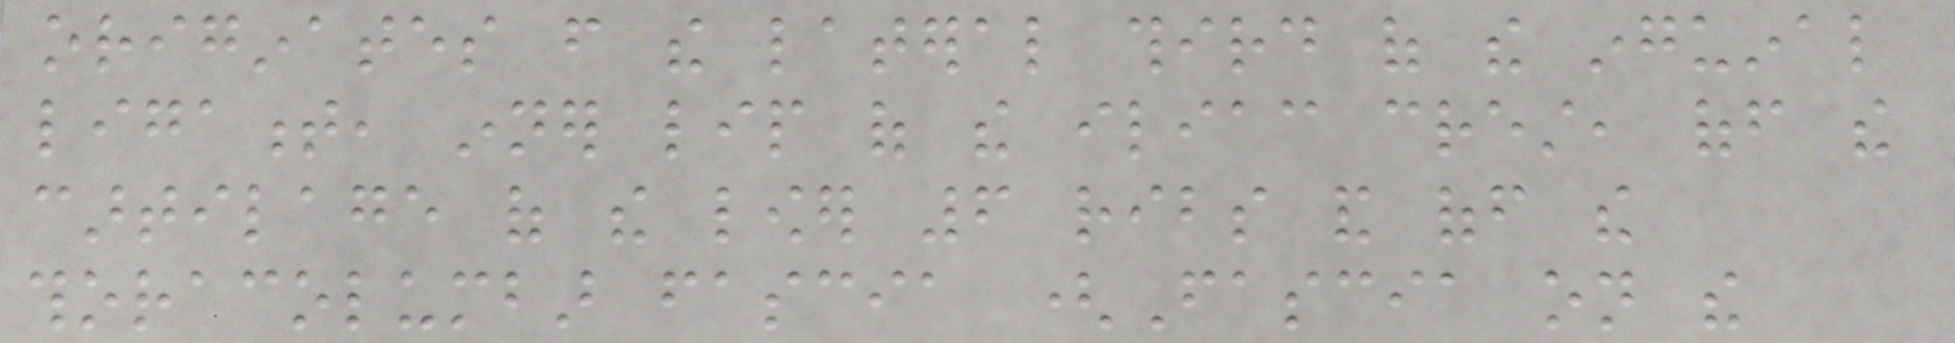originates from the lateral third of the inguinal
ligament, inner lip of the iliac crest, off the
cartilage of the lower 6 ribs and off the
thoracolumbar fascia (Fascia on the
